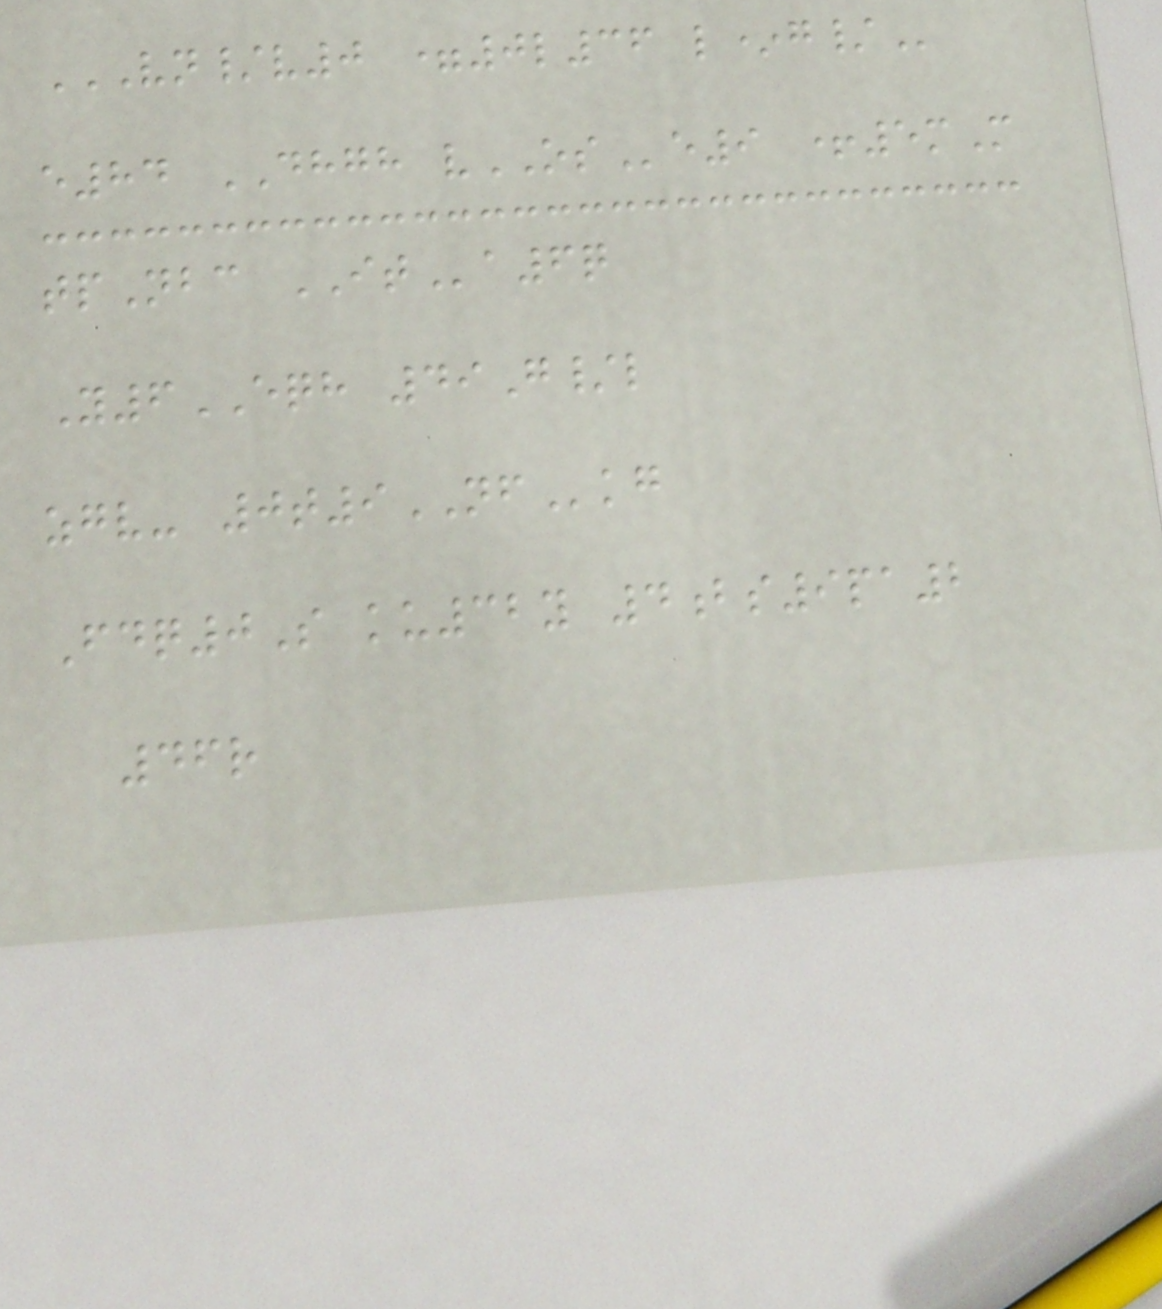VN/V0 =0L36 L*G/
e84 DHGH vOSe9 +5mM
tpNbc ITa6q
Y6EQH 49G/l
zgv- 0t9NFkg
Fdq0S ku32y 4bs9pa2
46r
